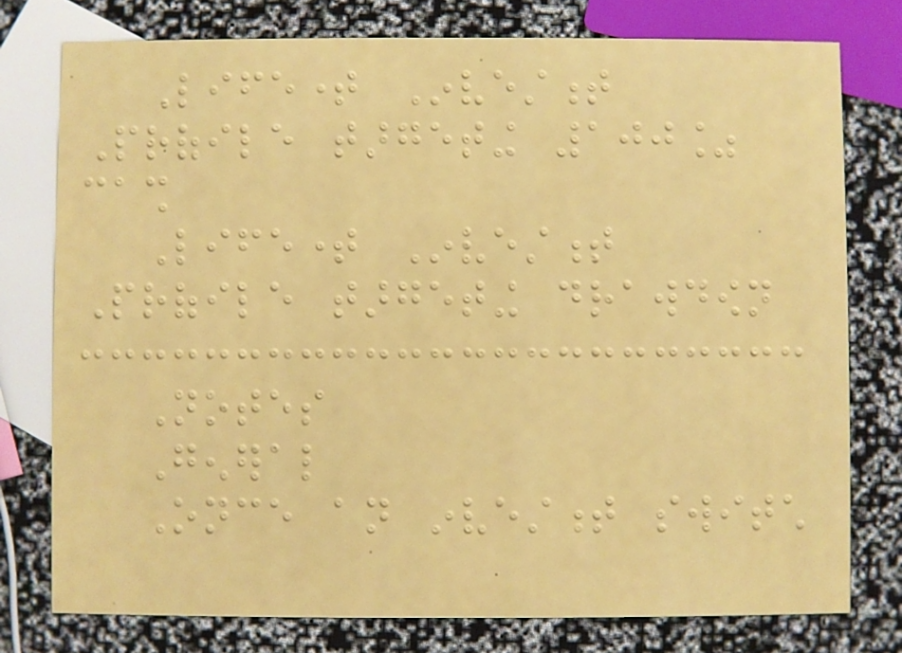Lifetime Investment
Profile targeting 100%
cash
Lifetime Investment
Profile targeting drawdown
Notes
General
Once an investment switch
